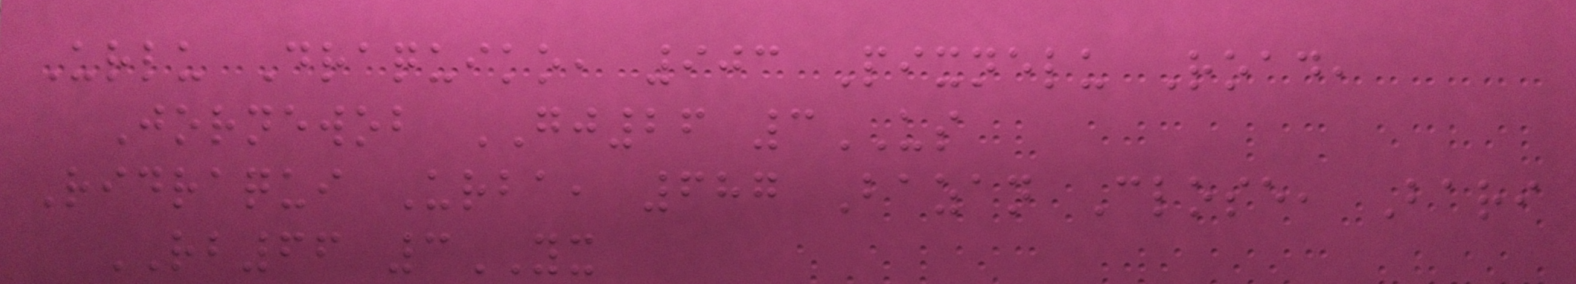Urlu Draquiko, 903 Pixnelu Road,
Jornewob GJ26 3US
Ridraqui Urba, 687 Bazan Close, Bari
RB66 3YX
